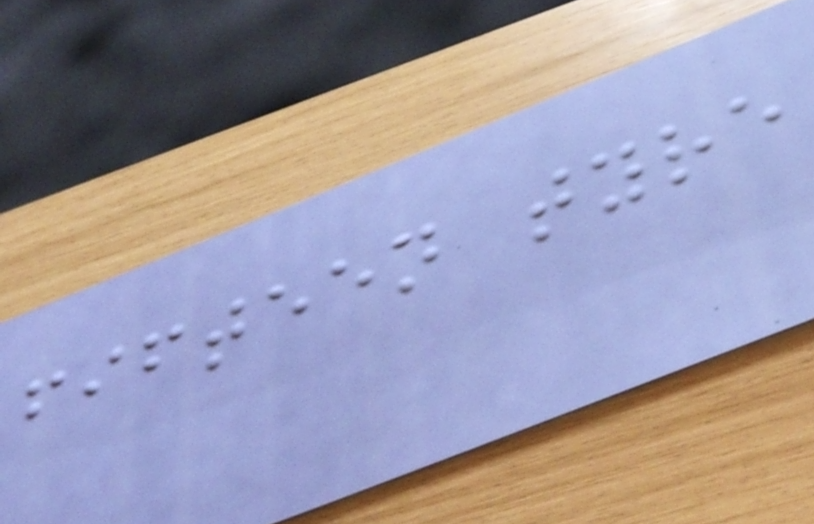fifteen tyre
